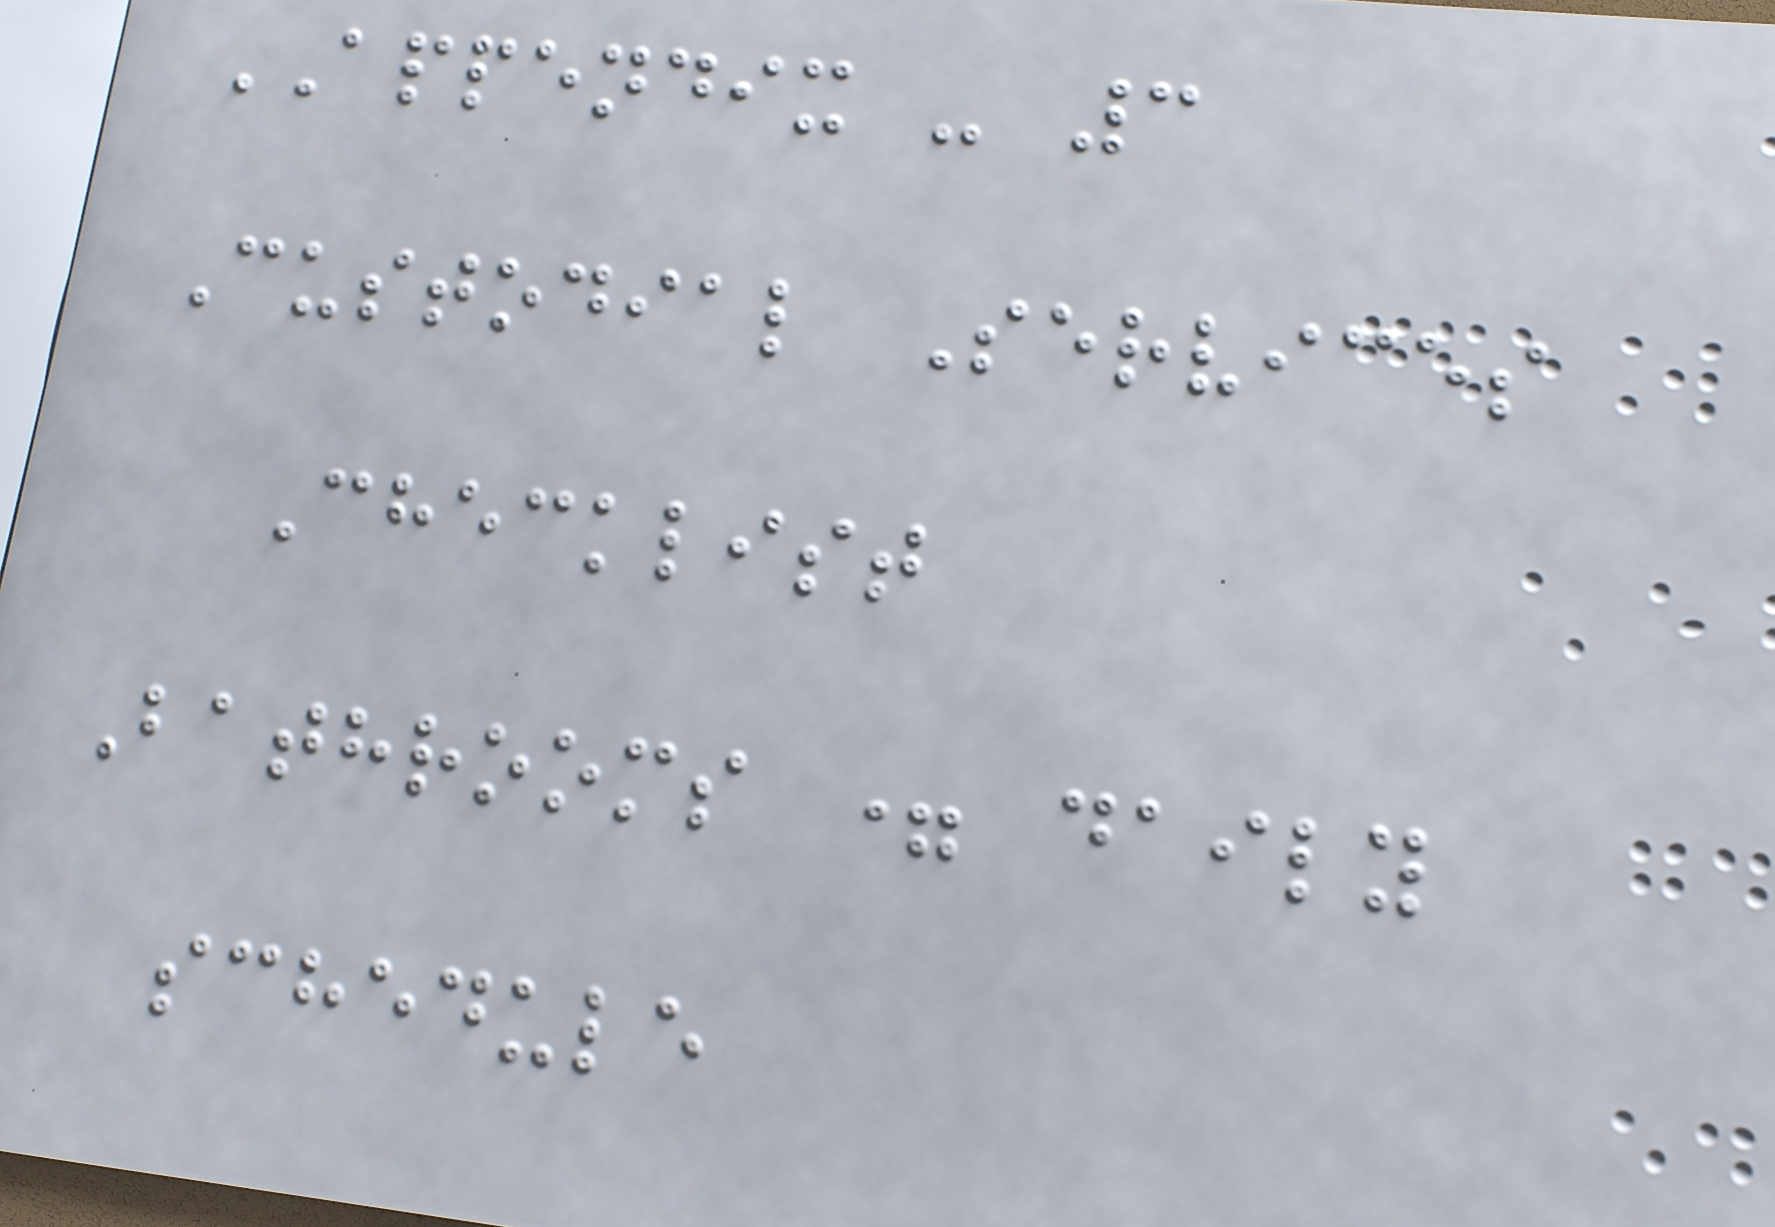APPENDIX - 3
Custodial Services
Checklist
Bathrooms = daily
schedule
